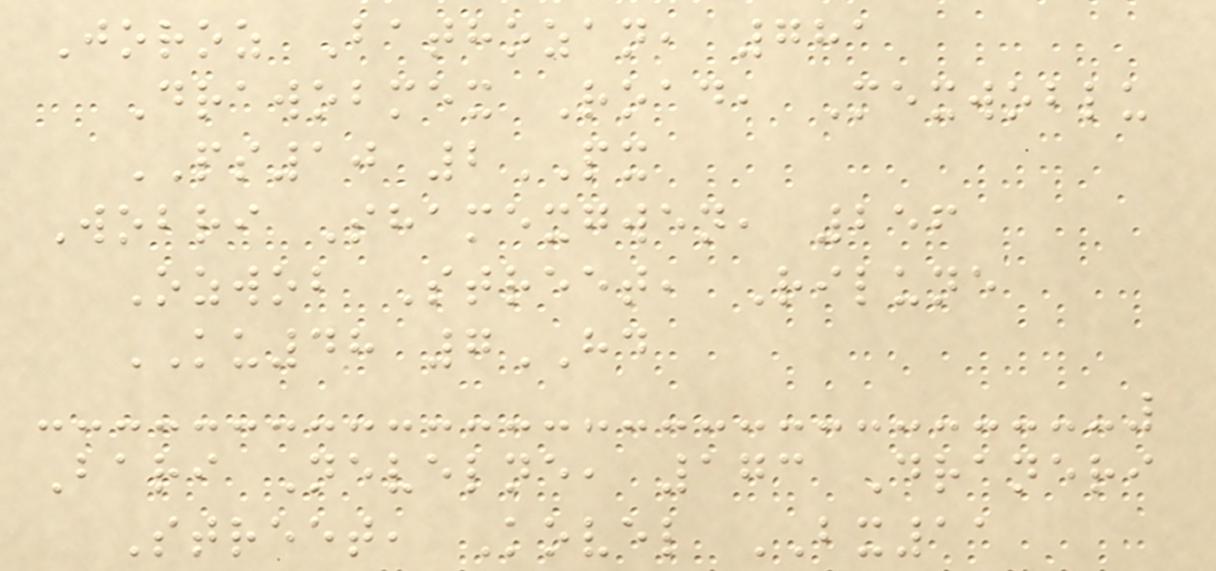Joroz Bathozan, 781
Drawobmex Road, Mexwoblu
PS10 2PX
Wobri Shamexgwen, 256
Ozwob Street, Rilune
KU48 7HD
Bari Nevelne, 173 Draneri
Street, Kovel BX11
